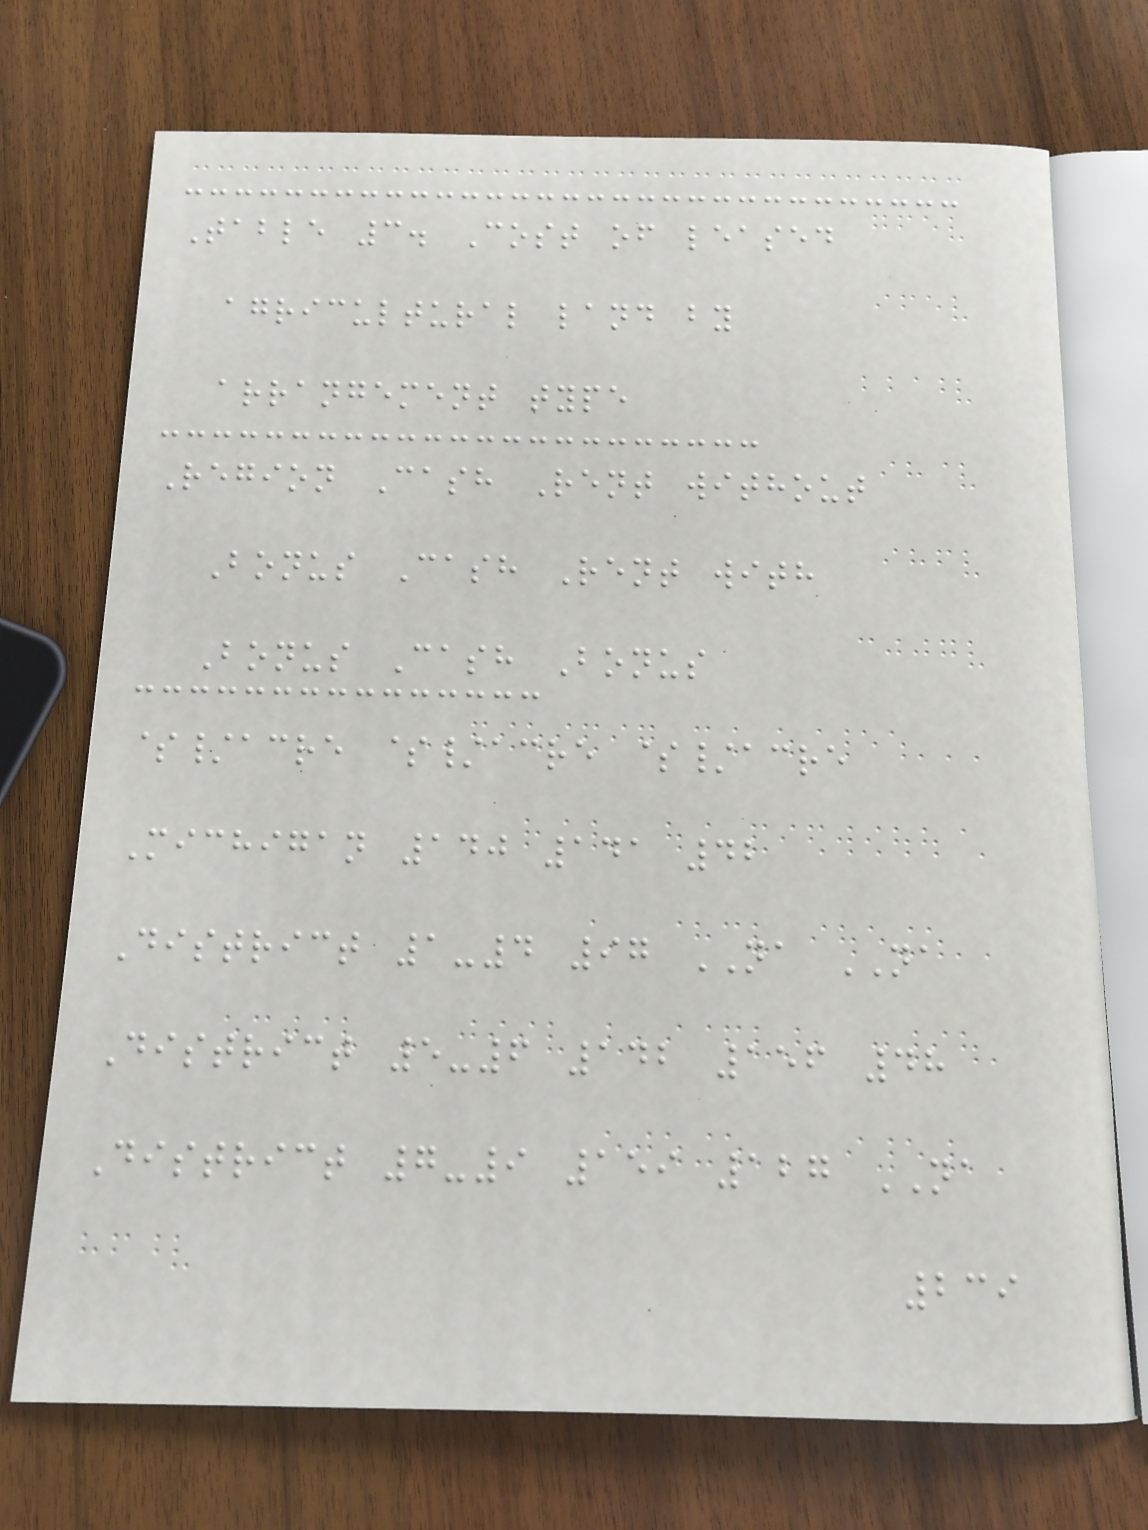Table 3. Cost of leased
agricultural land by
arrangement type
Region Cash Rent without
Bonus Cash Rent with
Bonus Cash Bonus
$/acre $/acre $/acre
Michigan 140 141 42
District 1-4 97 NA NA
District 5-6 142 156 48
District 7-9 159 127 NA
239
